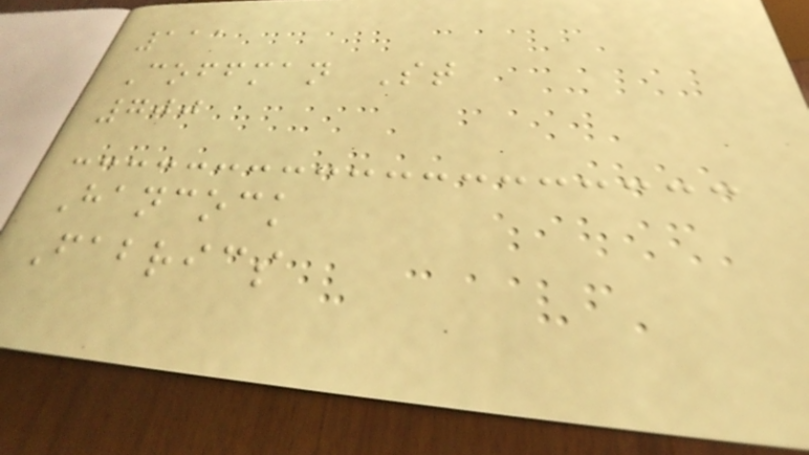111
Coffman St
700
Hancock
Fabrics
